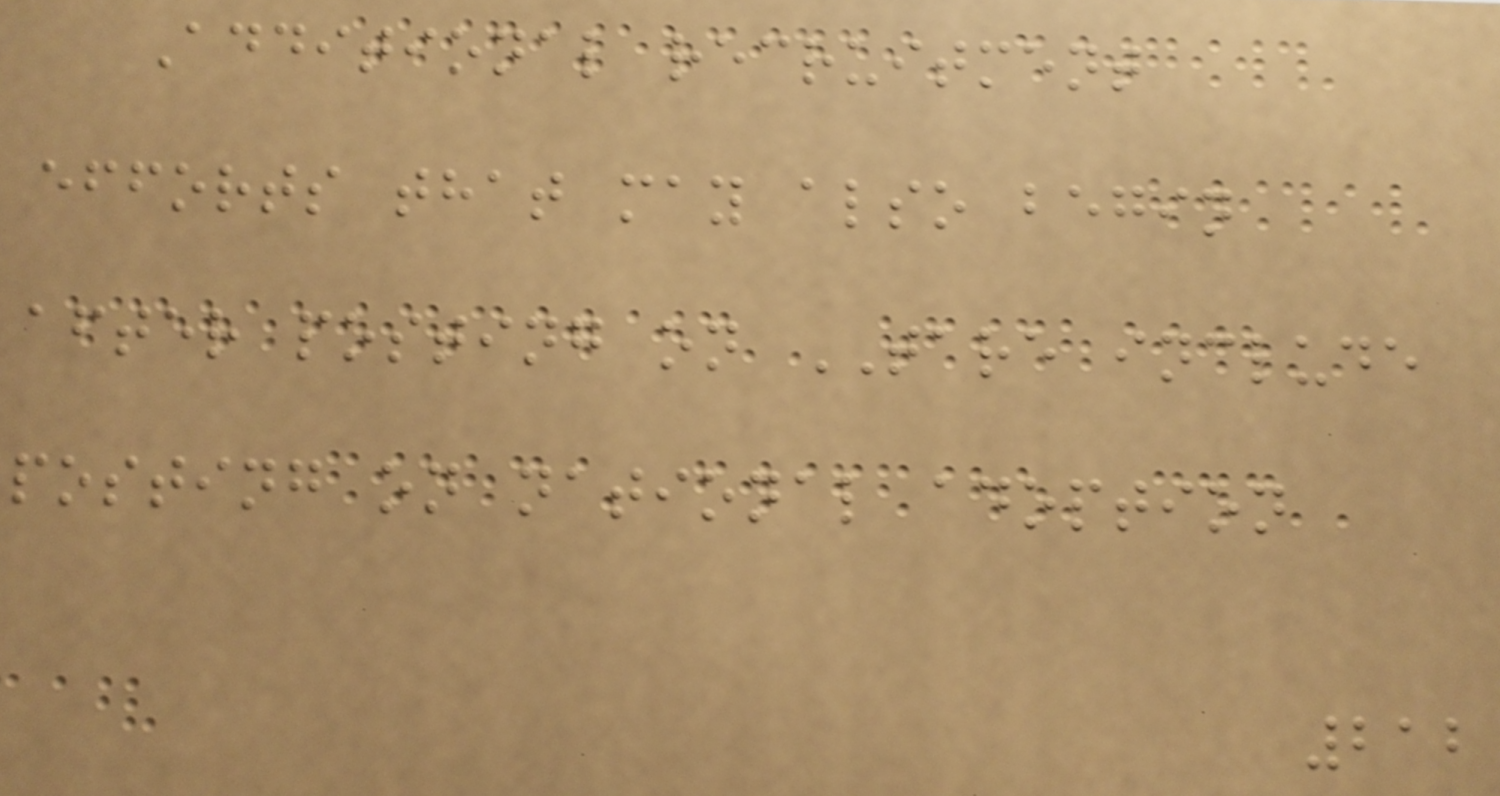Additional recruitment
efforts that may also begin
after posting on TARE include
posting on national adoption
212
